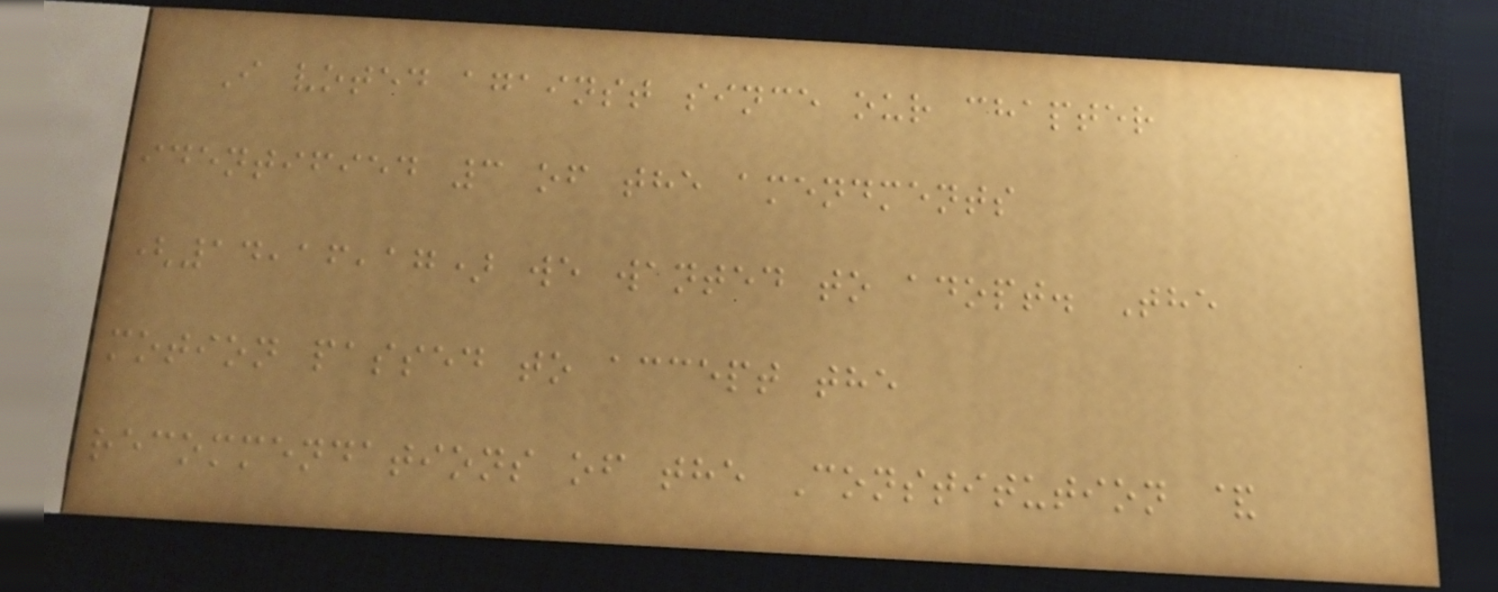I voted against since our chapter
identified 3 of the amendments
(14,16,17) we wanted to adopt. The
motion passed to accept the
recommendations of the Constitution &
